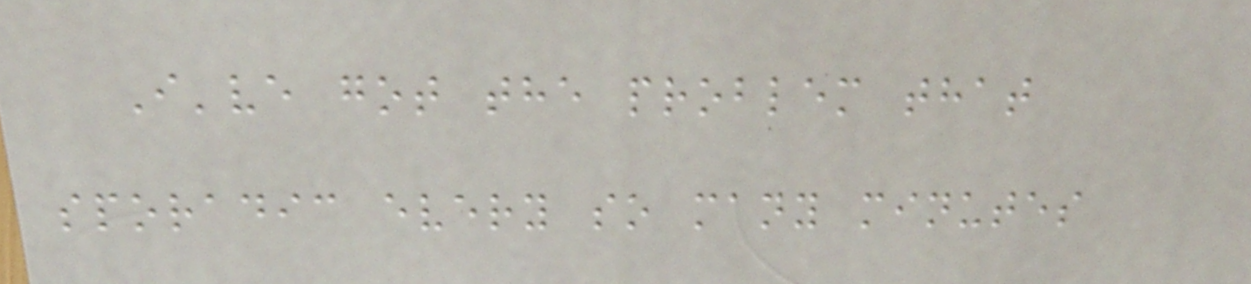I've got the problem that
sporadic every so many minutes
